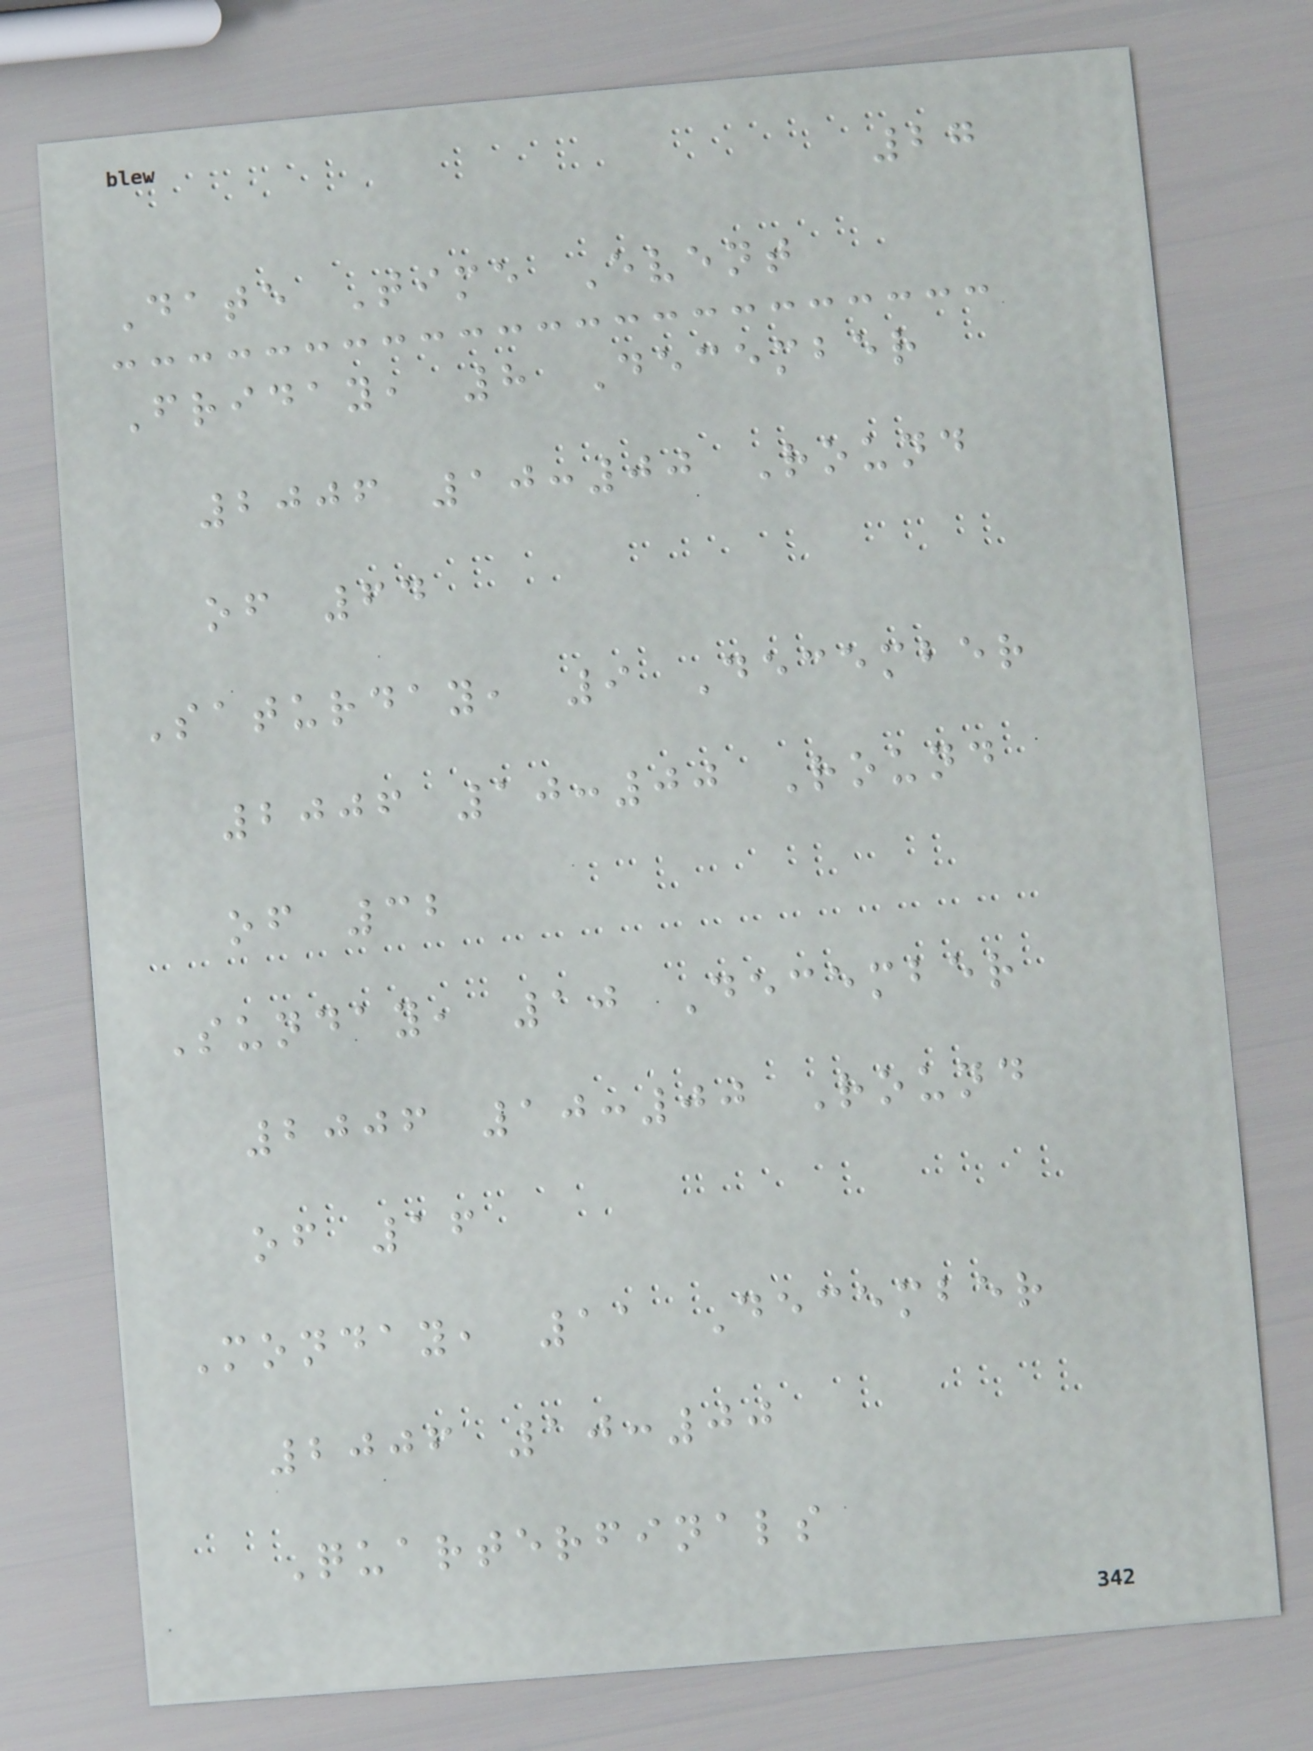27
Date Time Event
Friday, 8 December
2006 10:00 Round
of 64
Saturday, 9 December
2006 10:00 Round
of 32
Sunday, 10 December
2006 10:00 Round
of 16
Monday, 11 December
2006 10:00
Quarterfinals
